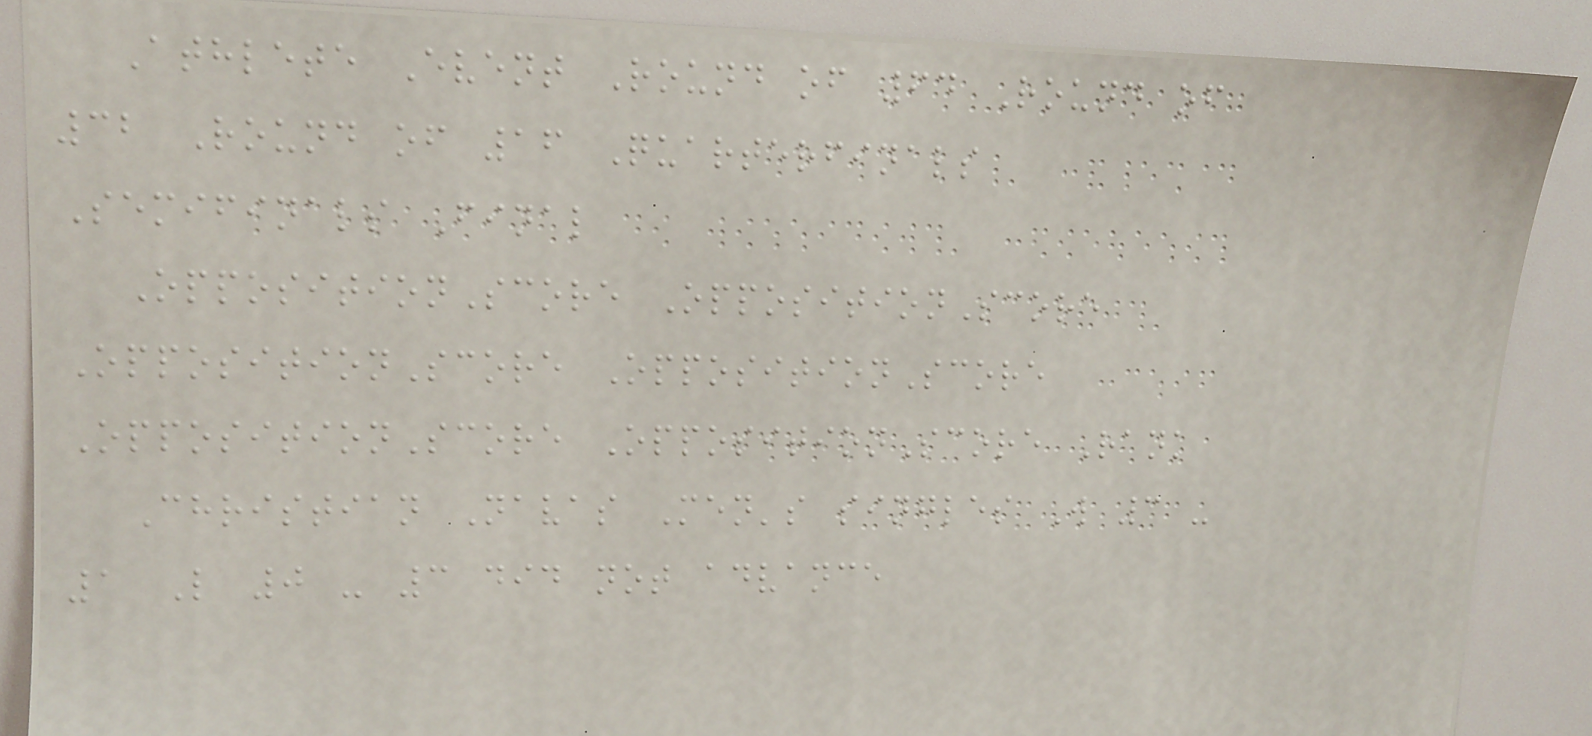Athlete Event Round of 64 Round of
32 Round of 16 Quarterfinals
Semifinals Final
OppositionScore OppositionScore
OppositionScore OppositionScore
OppositionScore OppositionScore Rank
Christian Navas Men's singles W 3 -
1 L 0 - 3 did not advance
